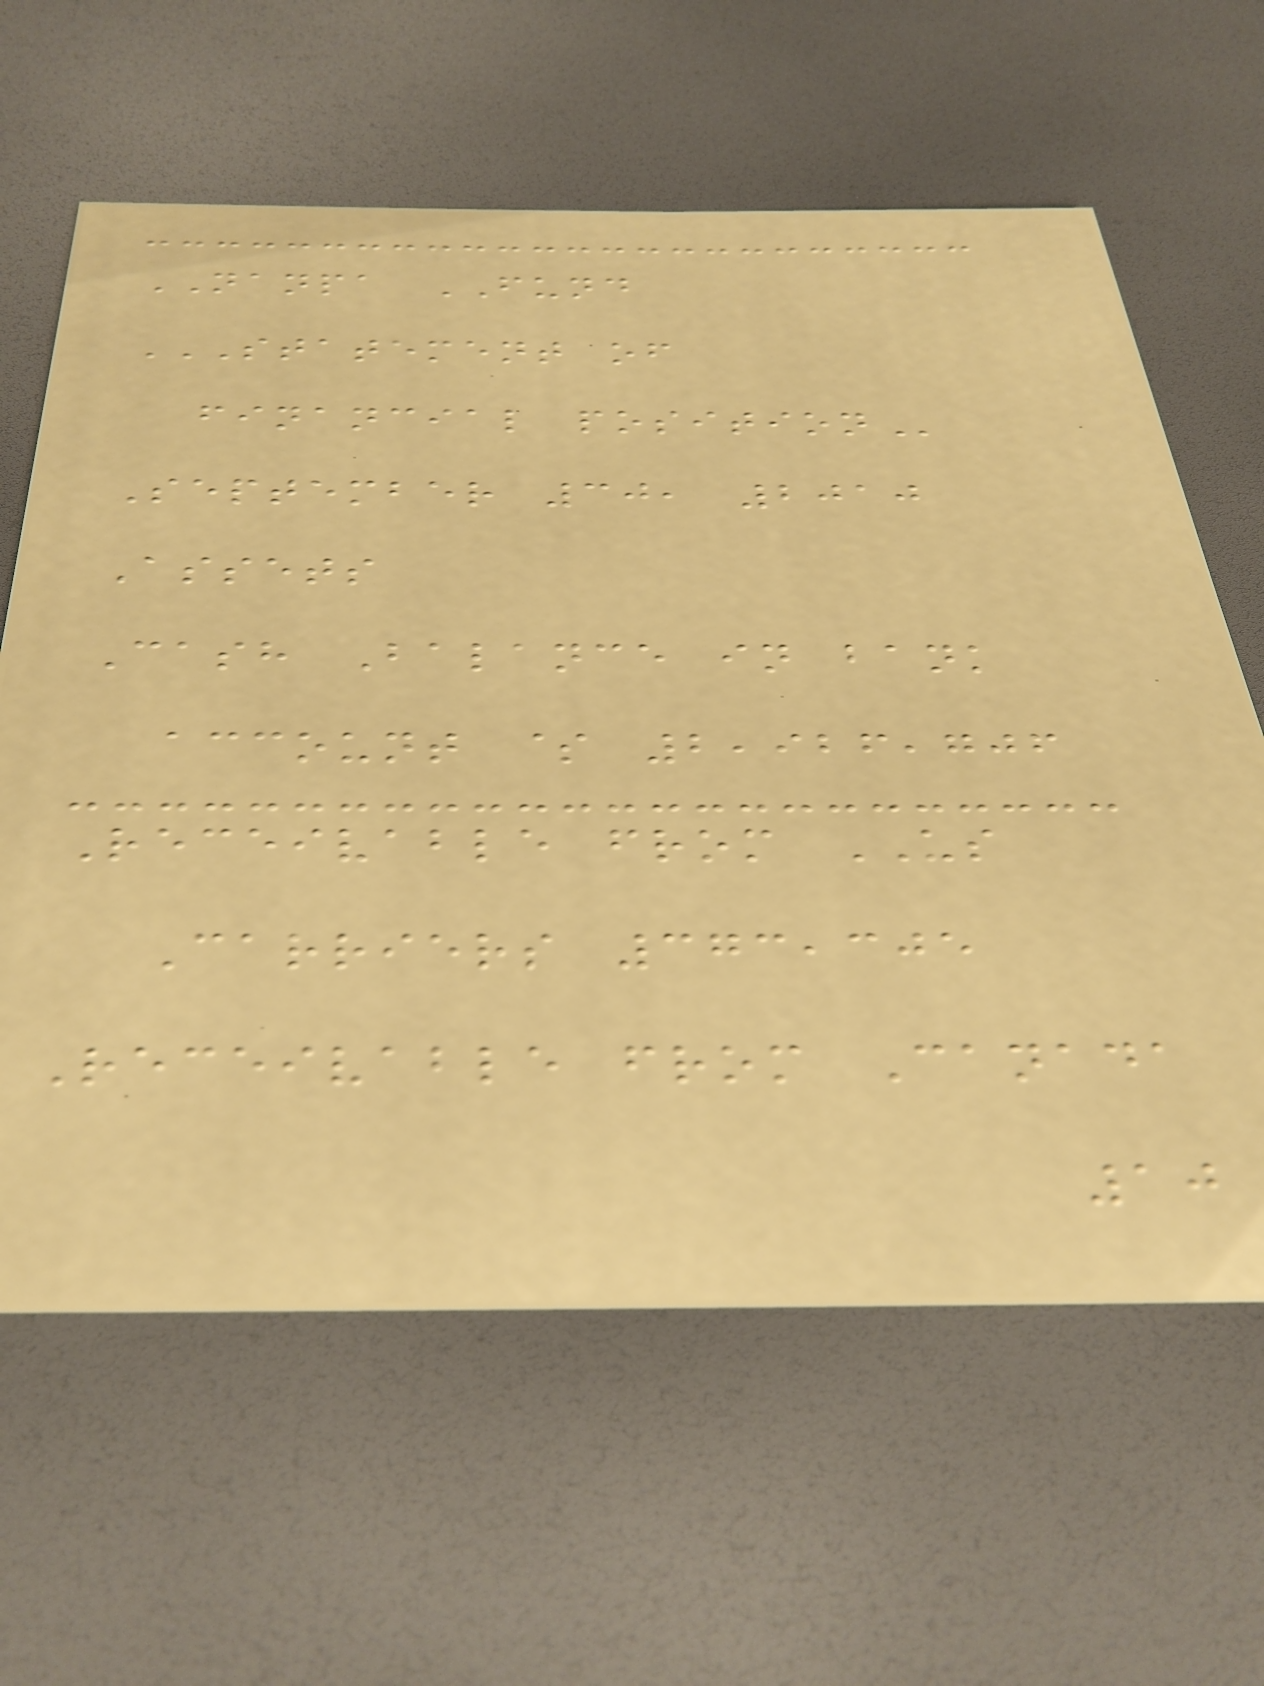NANPA FUND
STATEMENT OF
FINANCIAL POSITION
September 30, 2010
Assets
Cash Balance in bank
account $ 2,926,706
Receivable from US
Carriers 373,305
Receivable from Canada
10
